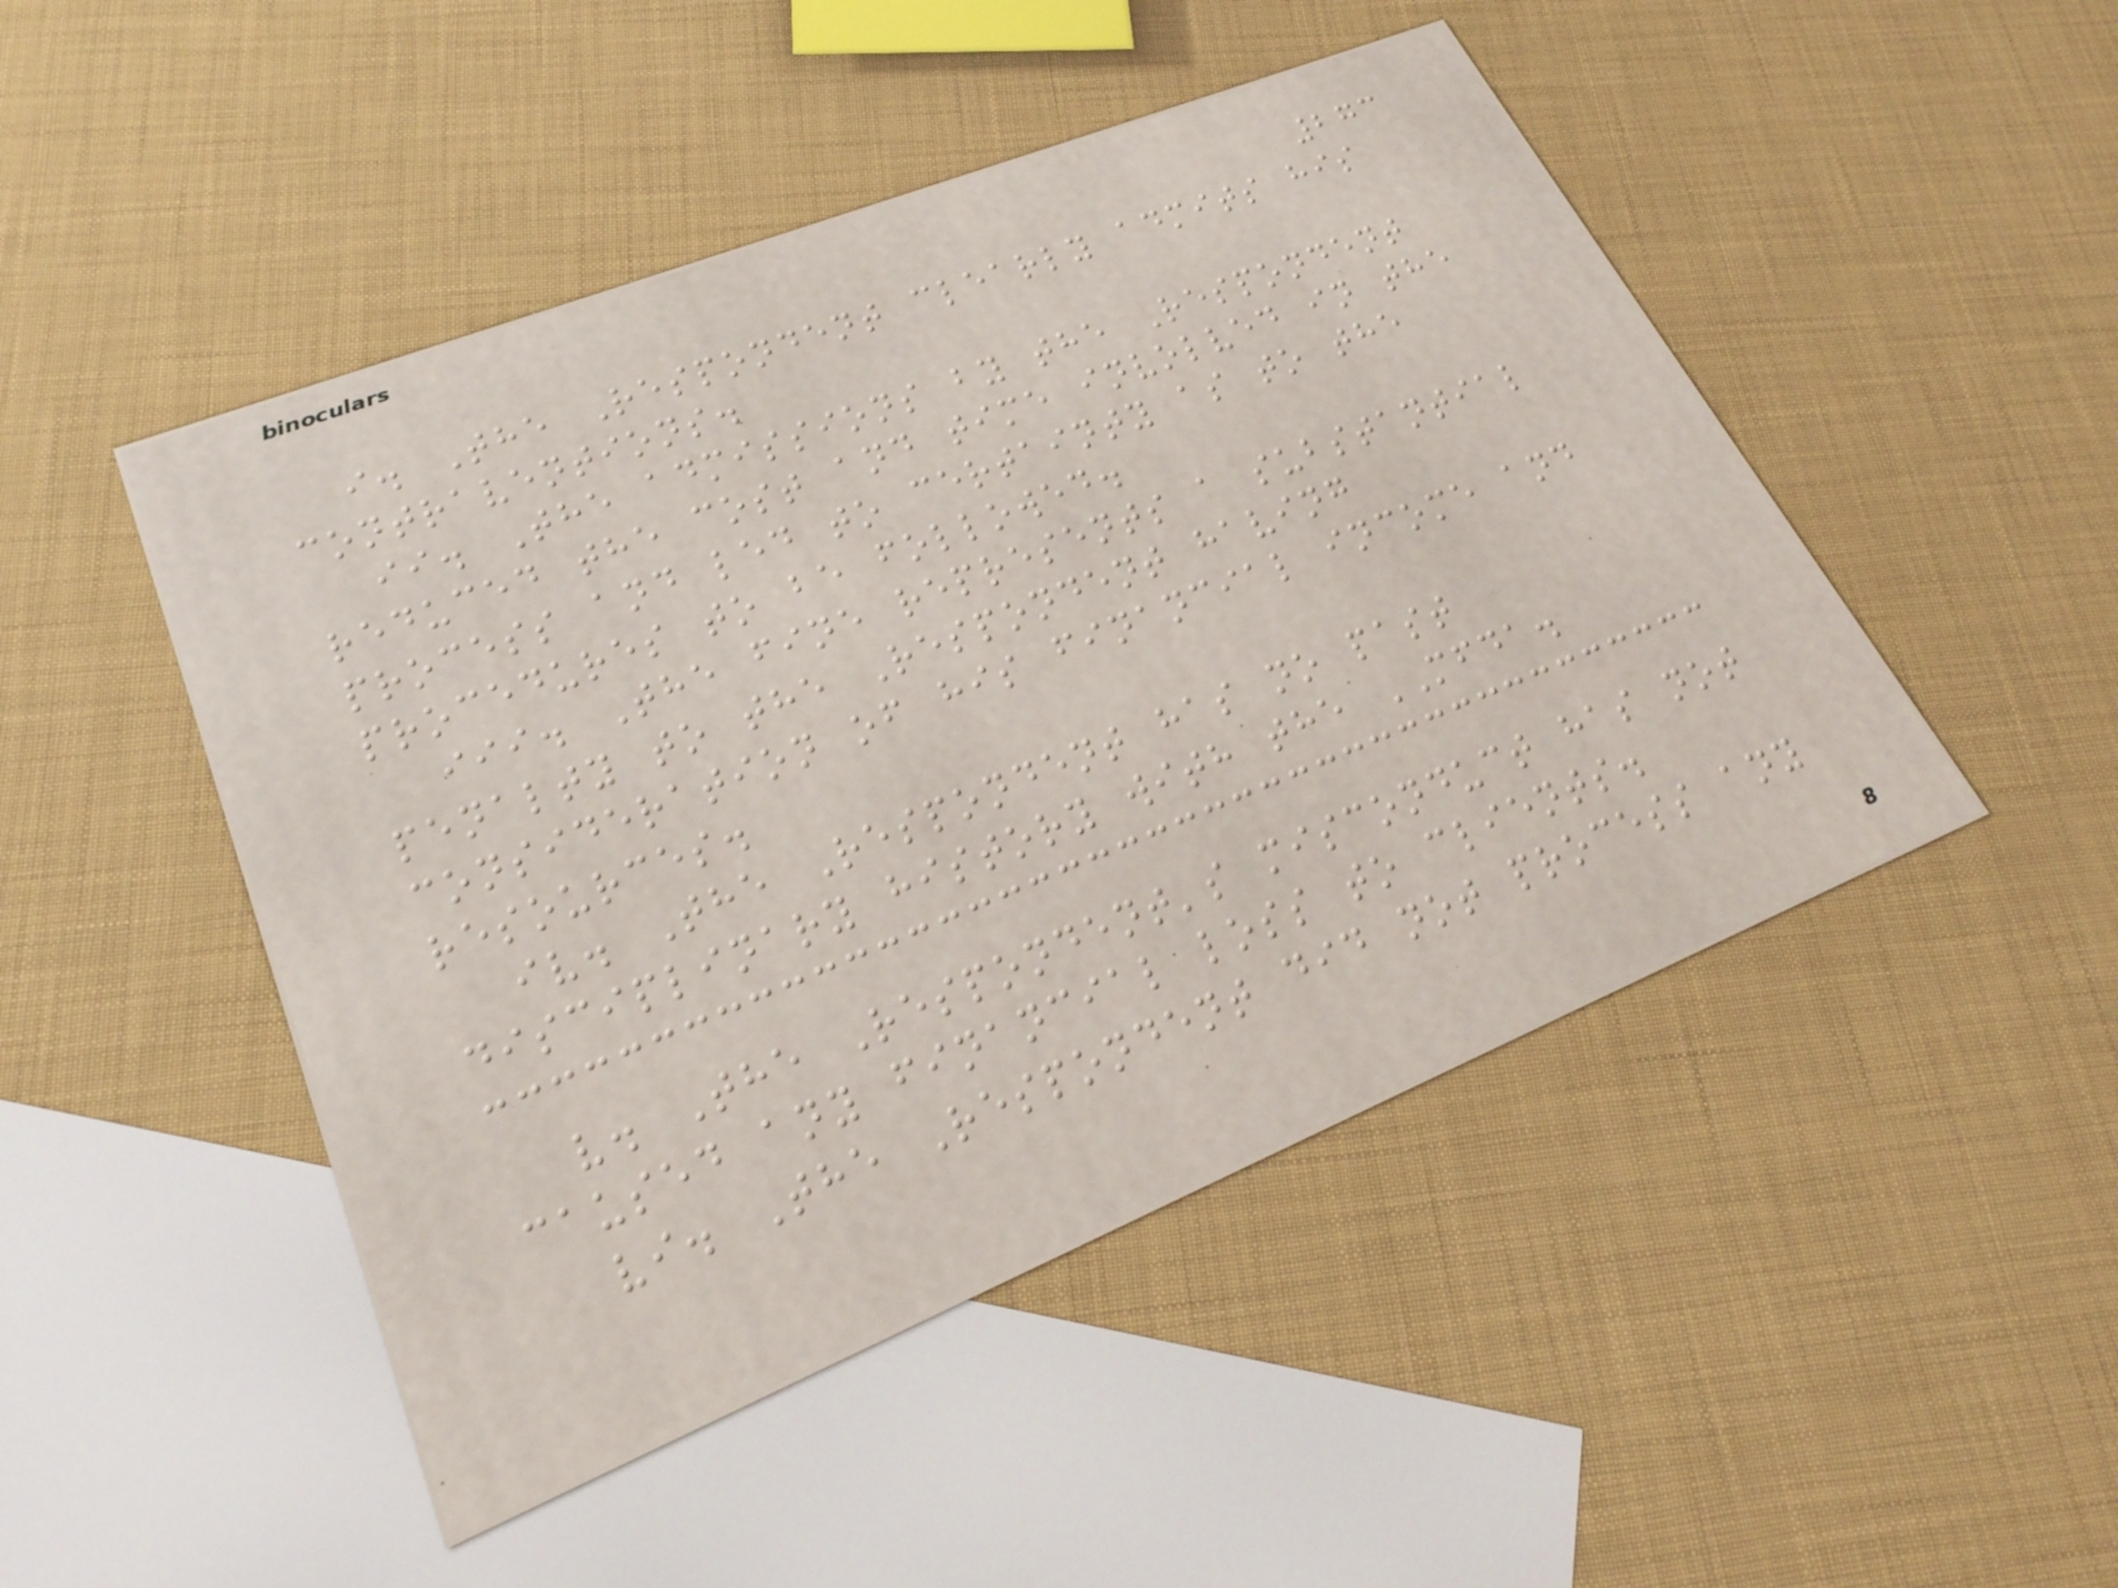273
i. The Respondent clearly admits his
contraventions.
ii. The admissions by the Respondent
reduced the cost and time involved in the
process and led to certainty as to the
procedures to be followed.
iii. The fine represents a substantial
penalty to the Respondent having
consideration of his financial income and
resources.
iv. The Respondent has no past
disciplinary history with the MFDA.
v. The Respondent's misconduct has not
caused any financial loss to clients.
vi. The Respondent did not process any
